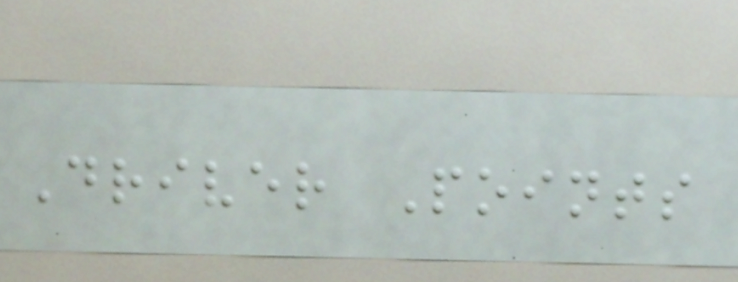Driver Points
